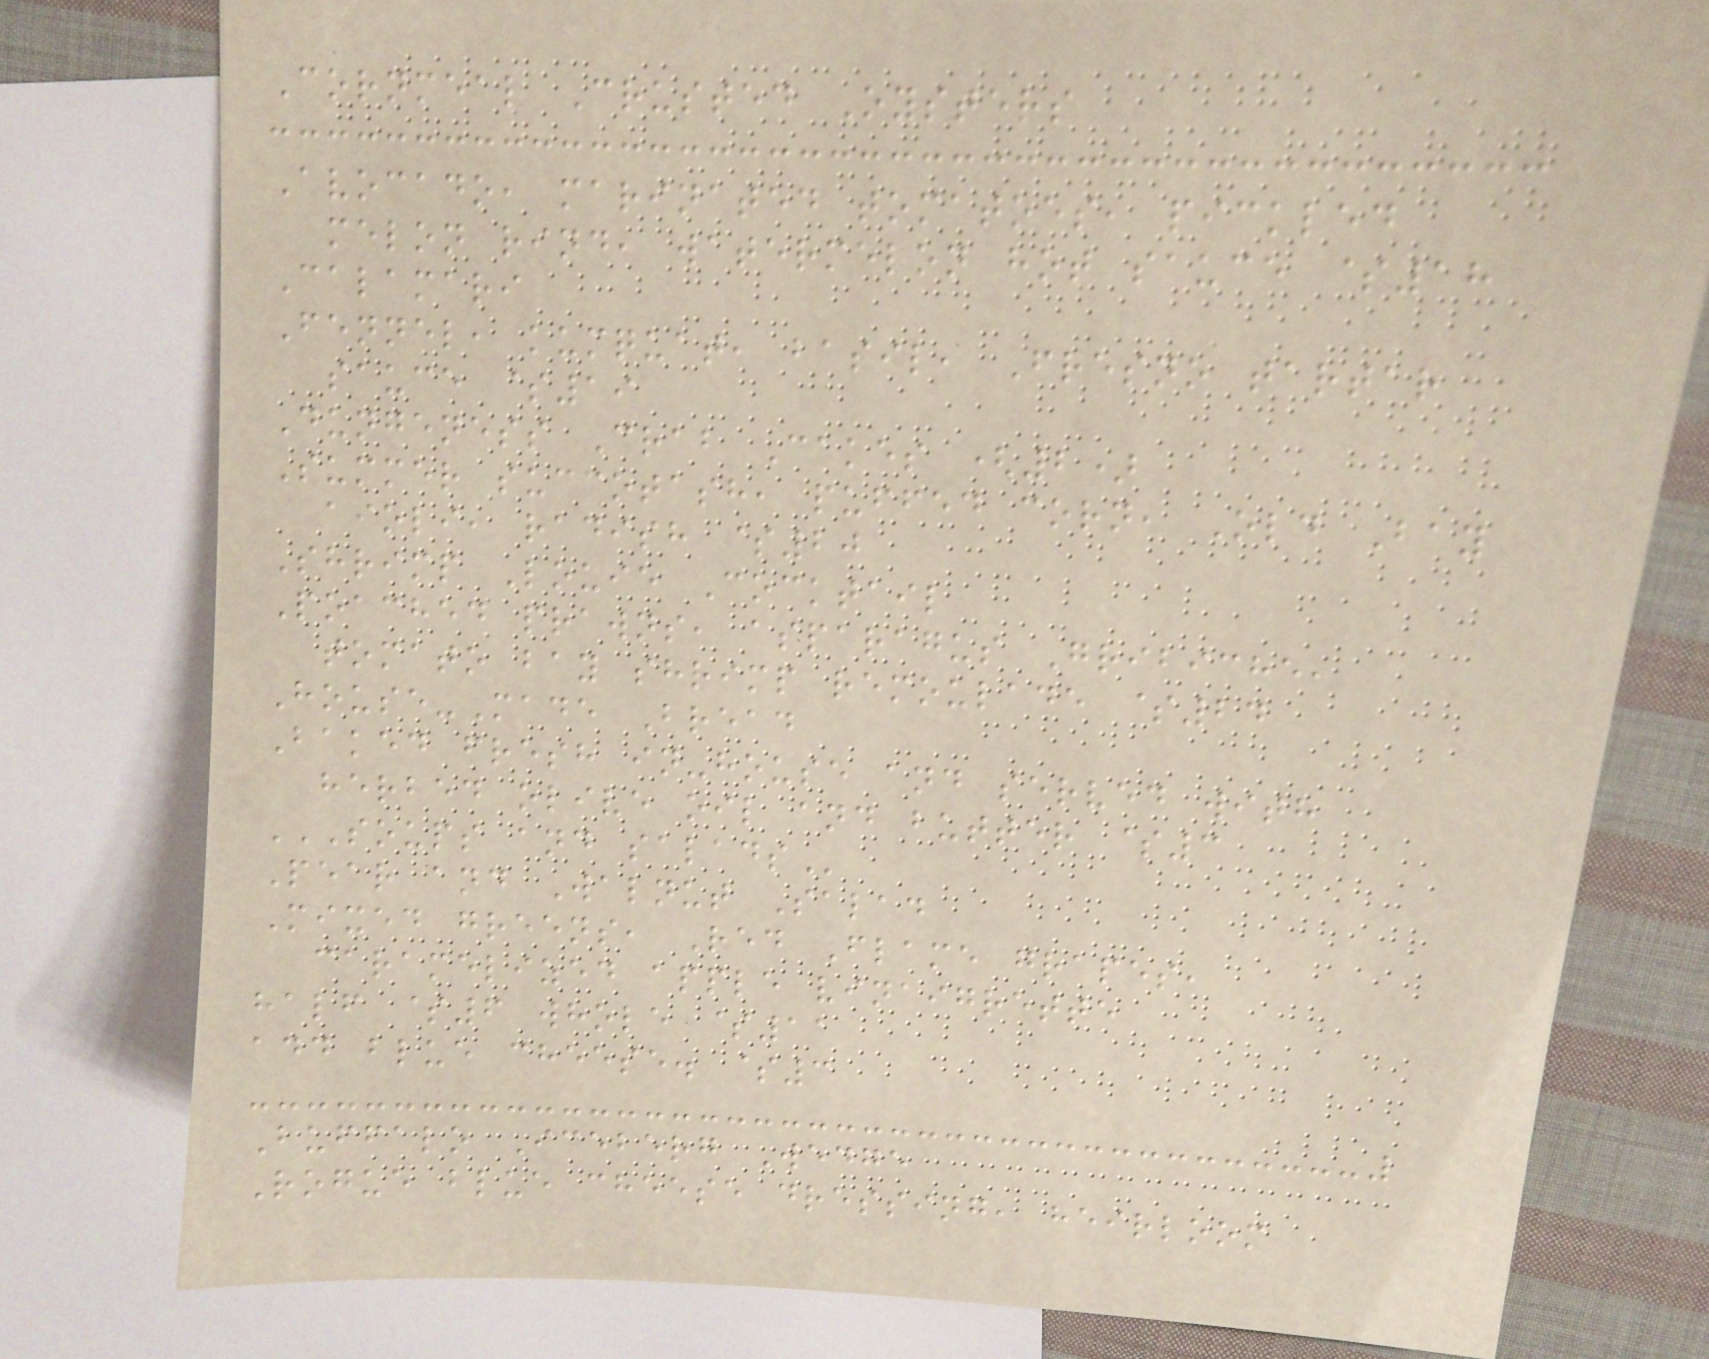Cornmeal Crusted Oysters
Avocado, marinated tomatoes, pickled
melon rind, watermelon hot sauce $18
Calamari
Fennel, kumquat, basil, Fresno tartar
sauce $19
Dungeness Crab Cakes (2)
Summer succotash, puffed corn, Old Bay
aioli, radish $20
Shrimp Louie Cocktail
Poached prawns, asparagus Gribiche,
tomato bay shrimp remoulade $24
House-Made Bread
Baked fresh in-house and served with
herbed olive oil and butter $3
SOUPS AND SALADS
Pear and Walnut Salad
Mixed greens, Red Flame grapes,
caramelized apple vinaigrette
half $6 whole $11
add blue cheese. $3
Buffalo Iceberg Wedge
Rogue blue cheese dressing, heirloom
